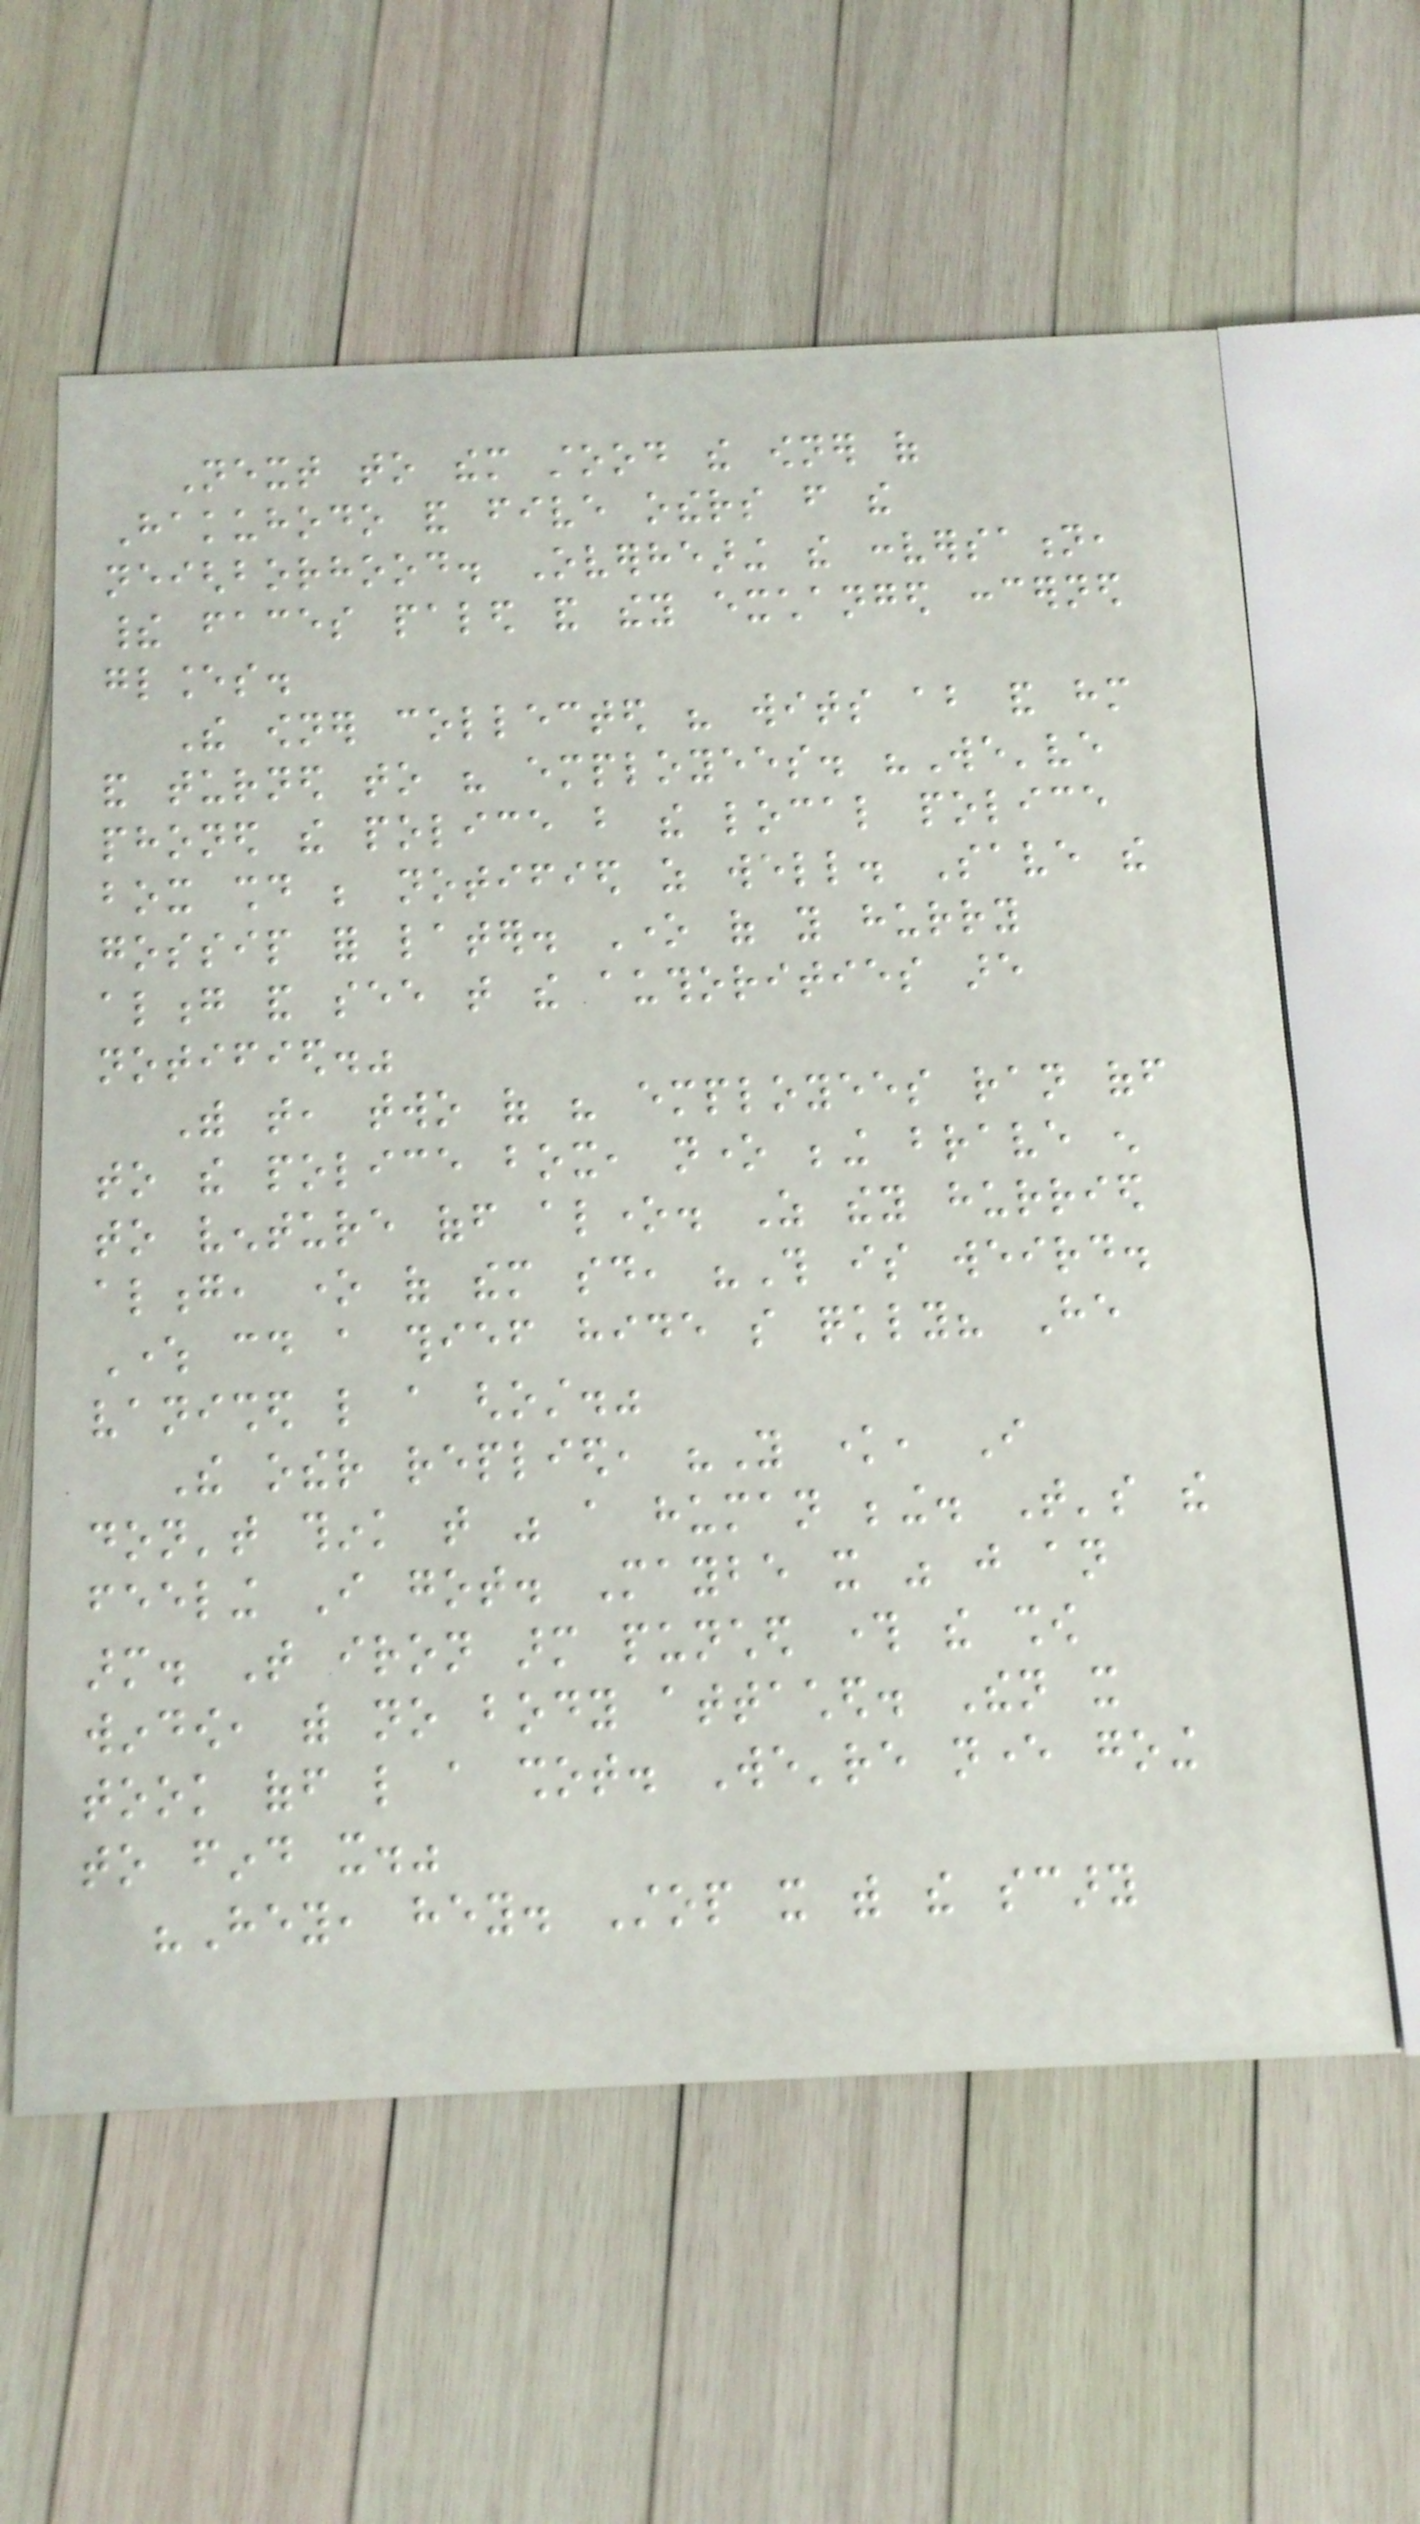Next to them stood the owner of
Hakuhodo and five others from the
neighborhood. Overhearing the conversation,
their faces paled and they exchanged concerned
glances.
The owner collected his wits about and him
and turned to his employees. "We've
phoned the police but the local police
box should be notified as well. Save the
gossip for later. One of you hurry
along and see that the authorities are
notified."
With that, two of his employees ran off
to the police box, none being brave enough
to venture off alone. As they hurried
along, one of them said, "This is weird.
Where could a thief hide so quickly? He
vanished like a ghost."
The other replied, "You know, I
don't think that was a human being. That's the
feeling I got. Maybe it was just an
arm. That iron arm punched through the show
window, with no body attached. Then it
took off like a shot. We're never going
to find it."
"Hey, hey. Stop it with the scary
